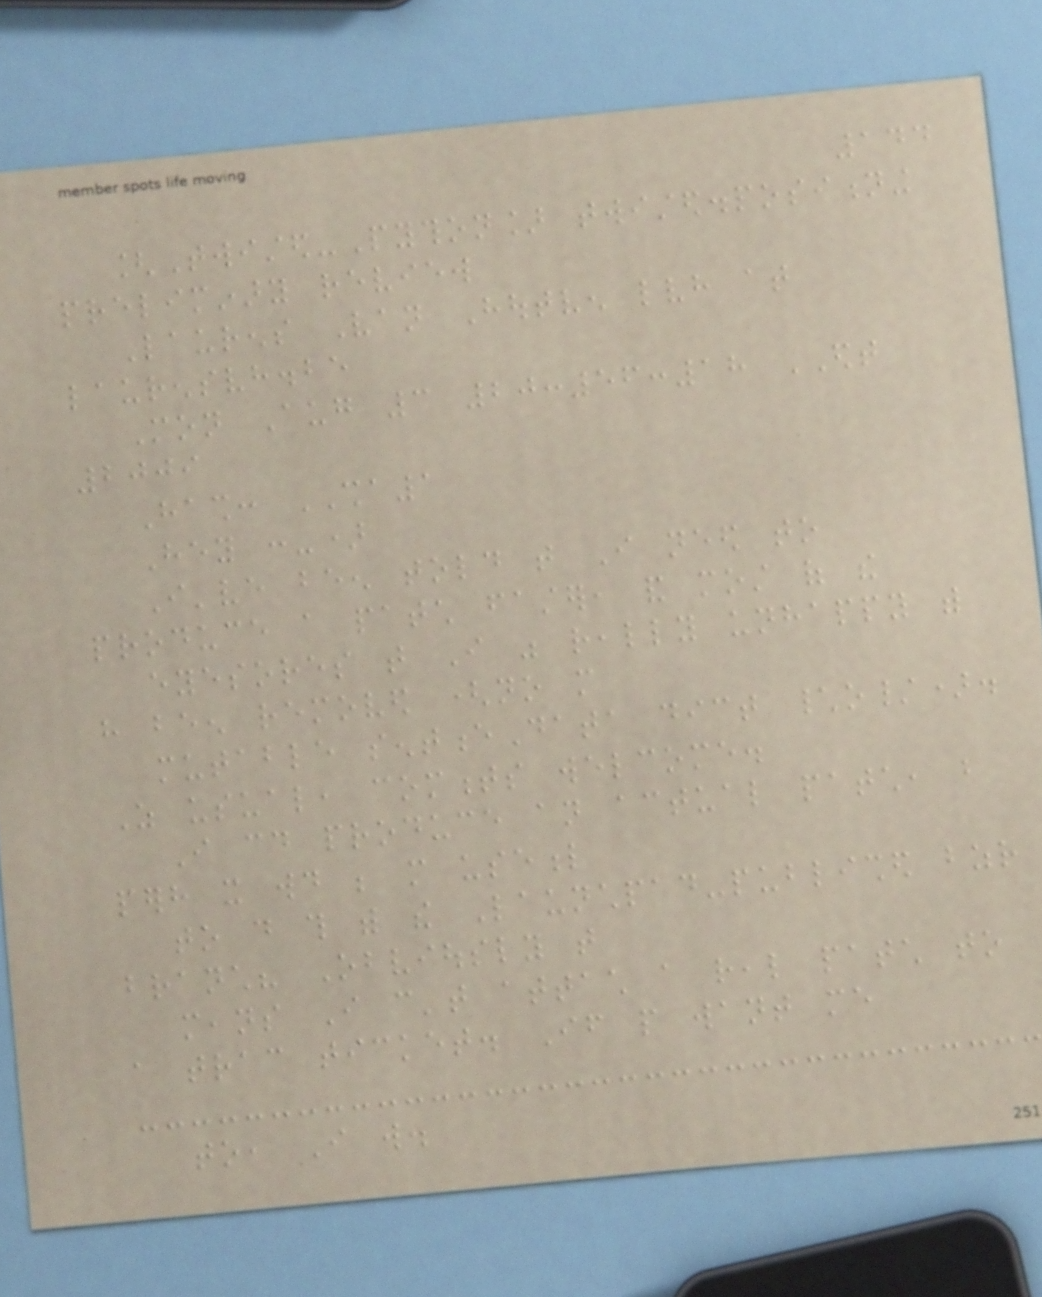144
[Twisted-Python] twisted.positioning
preliminary review
Laurens Van Houtven lvh at
laurensvh.be
Mon Aug 3 20:56:18 EDT
2009
Hash: SHA1
Hey :-)
I've been told that I need to
produce a patch faster, and most of the
eyesores that I was really unhappy with
have been removed (no more
mutable sentenceData dict \o/).
As usual, comments welcome.
I could produce an actual patch, but
perhaps it would be more useful
to do this with the Launchpad-published bzr
branch? Obviously that
means I can't attach a real patch to
a trac ticket. If people want me
to, I will.
